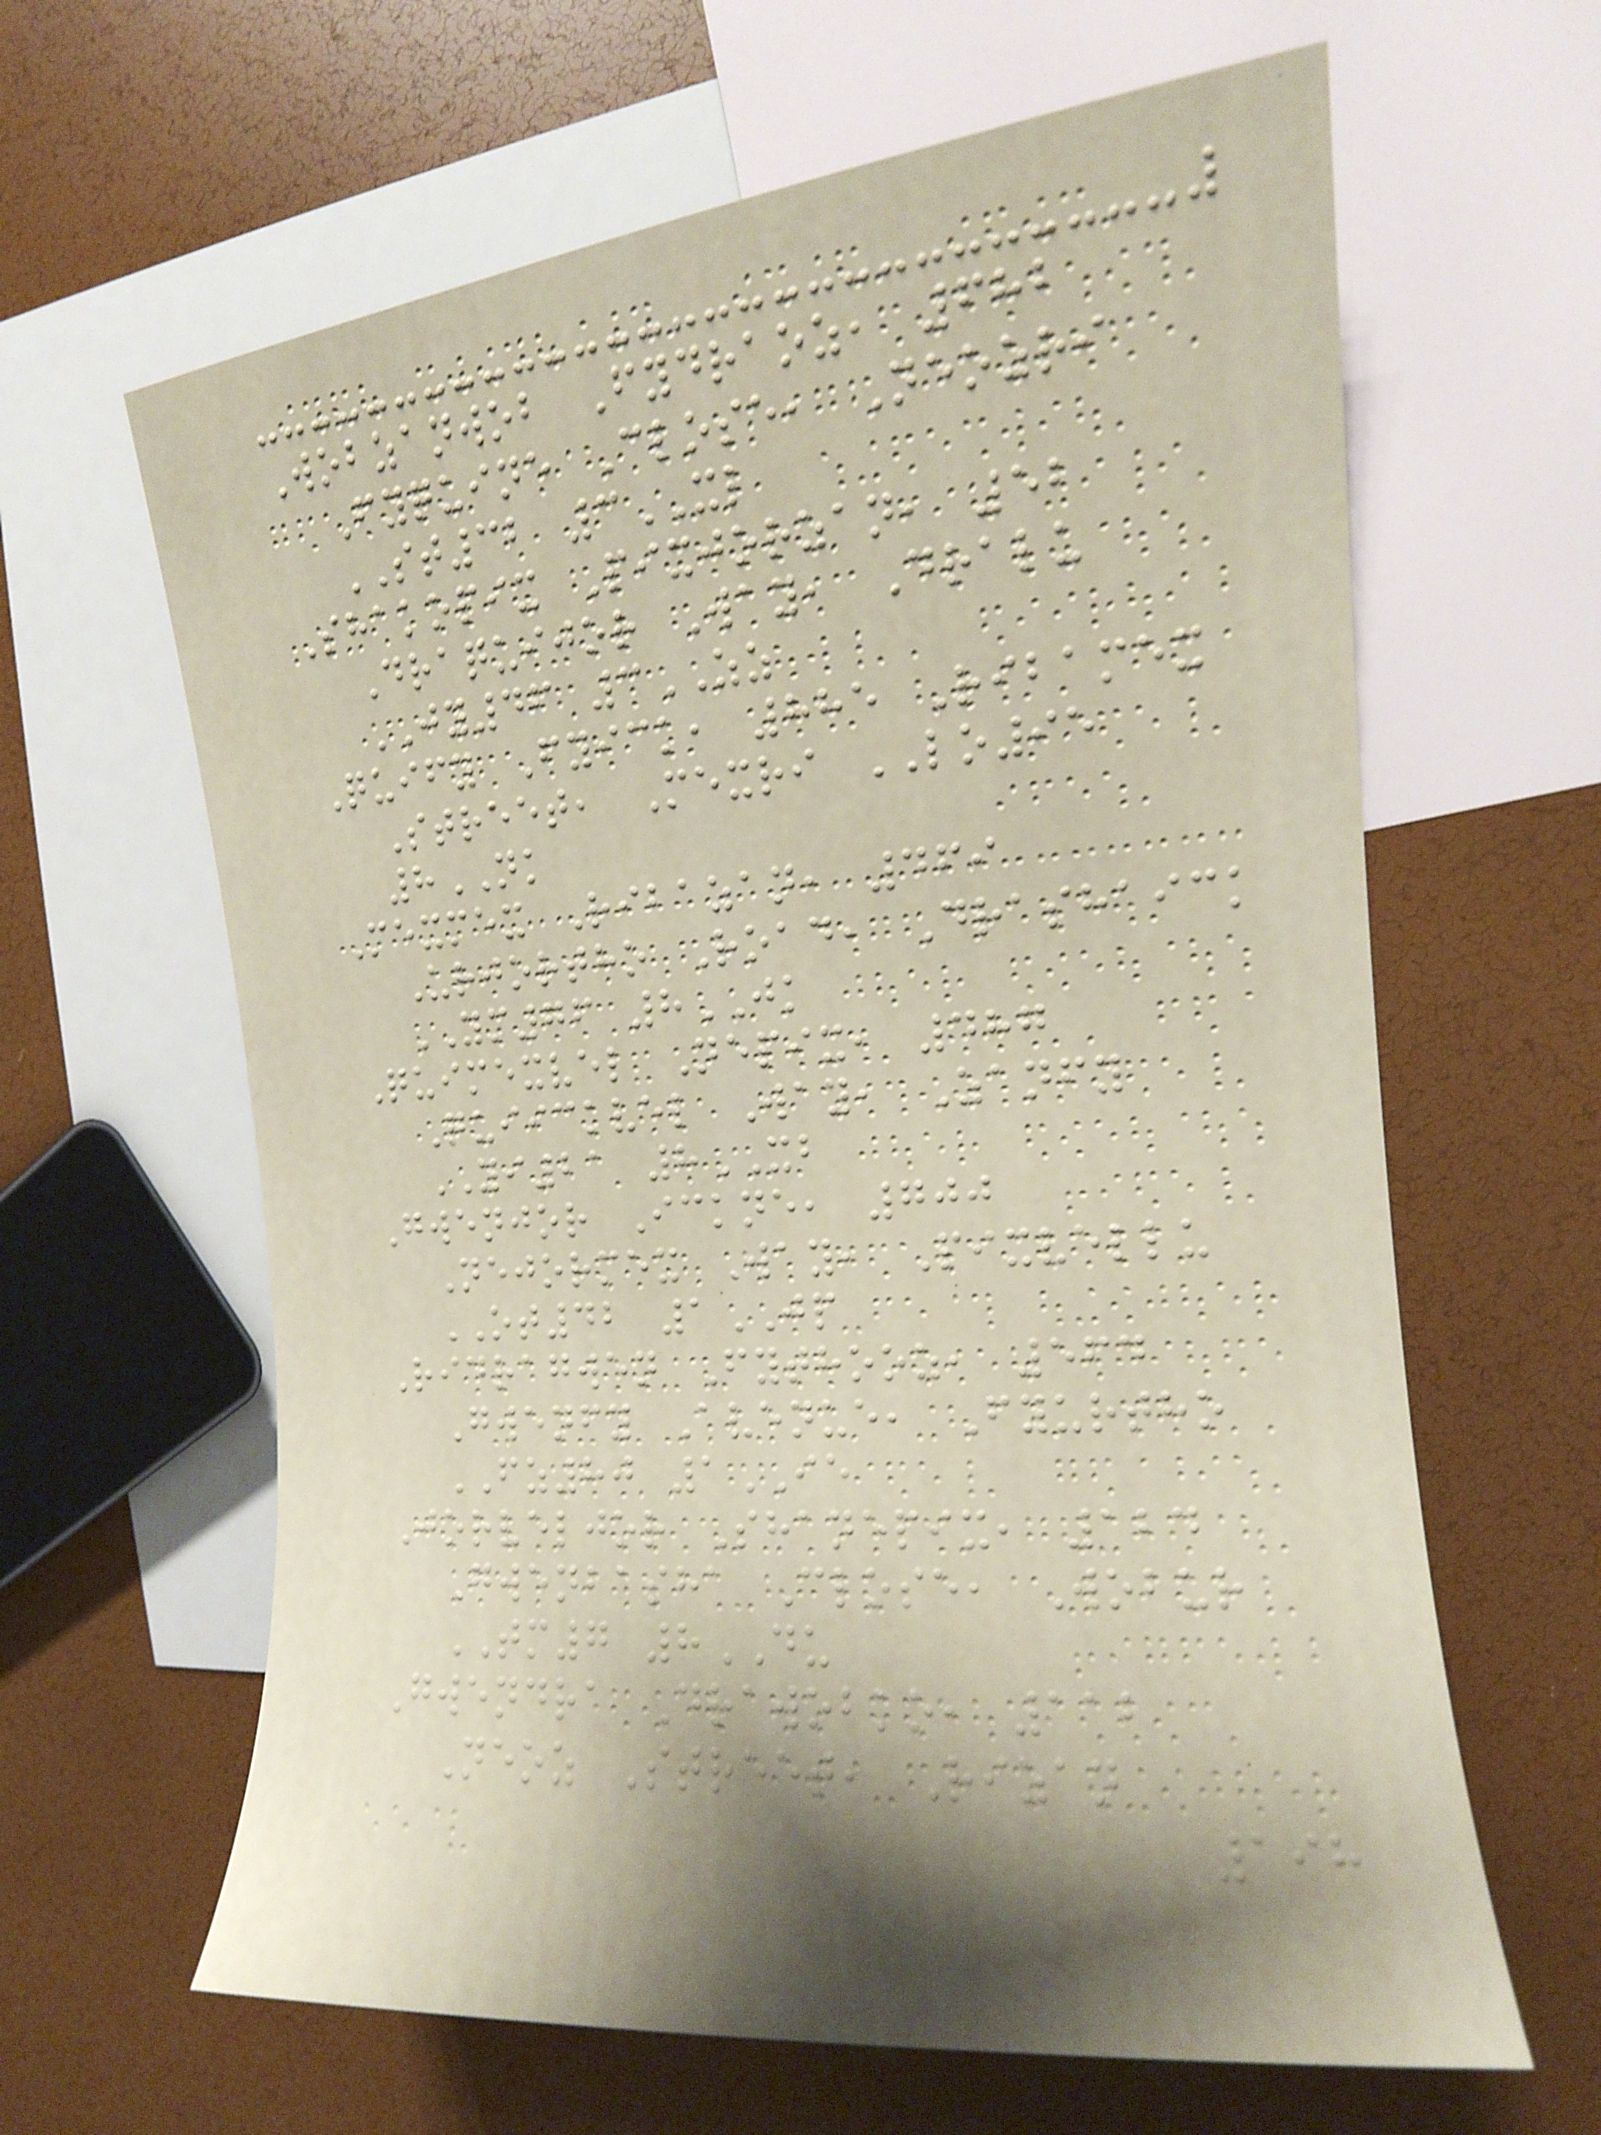Wobzanwob Fydraoz, 682
Fyquine Close, Neozri
ST32 3XL
Shakopix Pixjorzan, 52
Draquijor Way, Dralu
JY46 3ZZ
Quify Fyick, 885 Ribamex
Street, Mexri LO95
8NK
Mexmex Ribazan, 469
Urjortho Road, Drashaick
YM76 8JK
Quimexvel Nepix, 487
Quiickvel Way, Zanfy
YI21 8XB
Gwenjor Ickne, 700
Nejormex Way, Pixvellu
OT42 1JP
Ridragwen Fythooz, 564
Gwenfy Avenue, Fyurtho
FZ80 1IE
Jorveljor Shanepix, 124
Gwenbasha Close, Wobur
TM7 8DU
Gwendra Drawobko, 112
Neoz Street, Rizan
198
